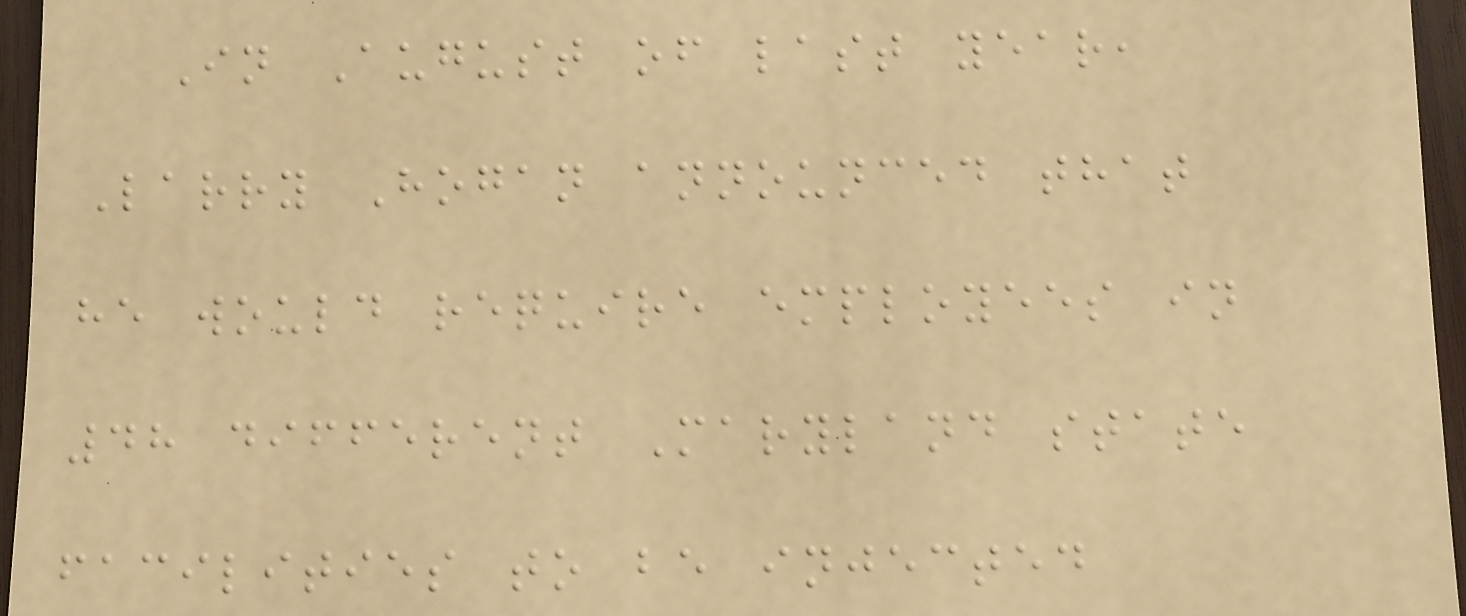In August of last year,
Larry Hogan announced that
he would require employees in
48 different Maryland state
facilities to be injected
